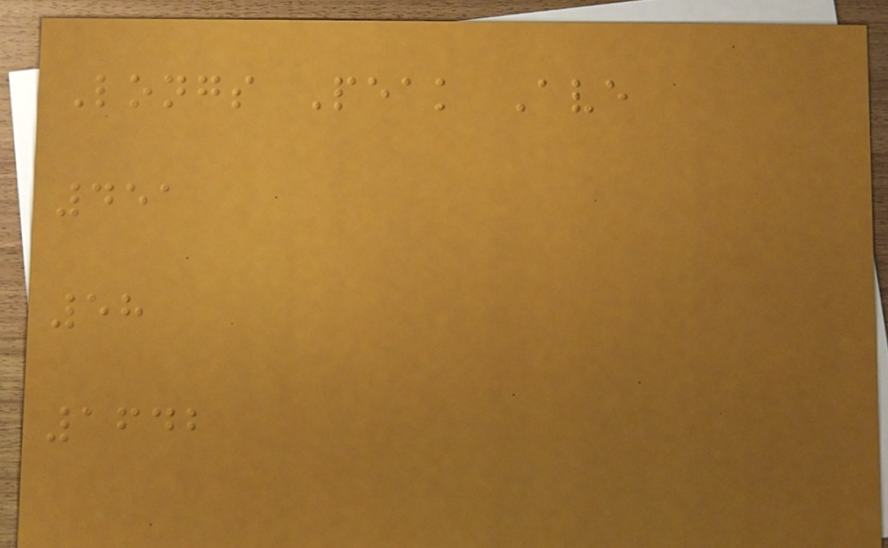Longs Peak Ave
451
58
1642
